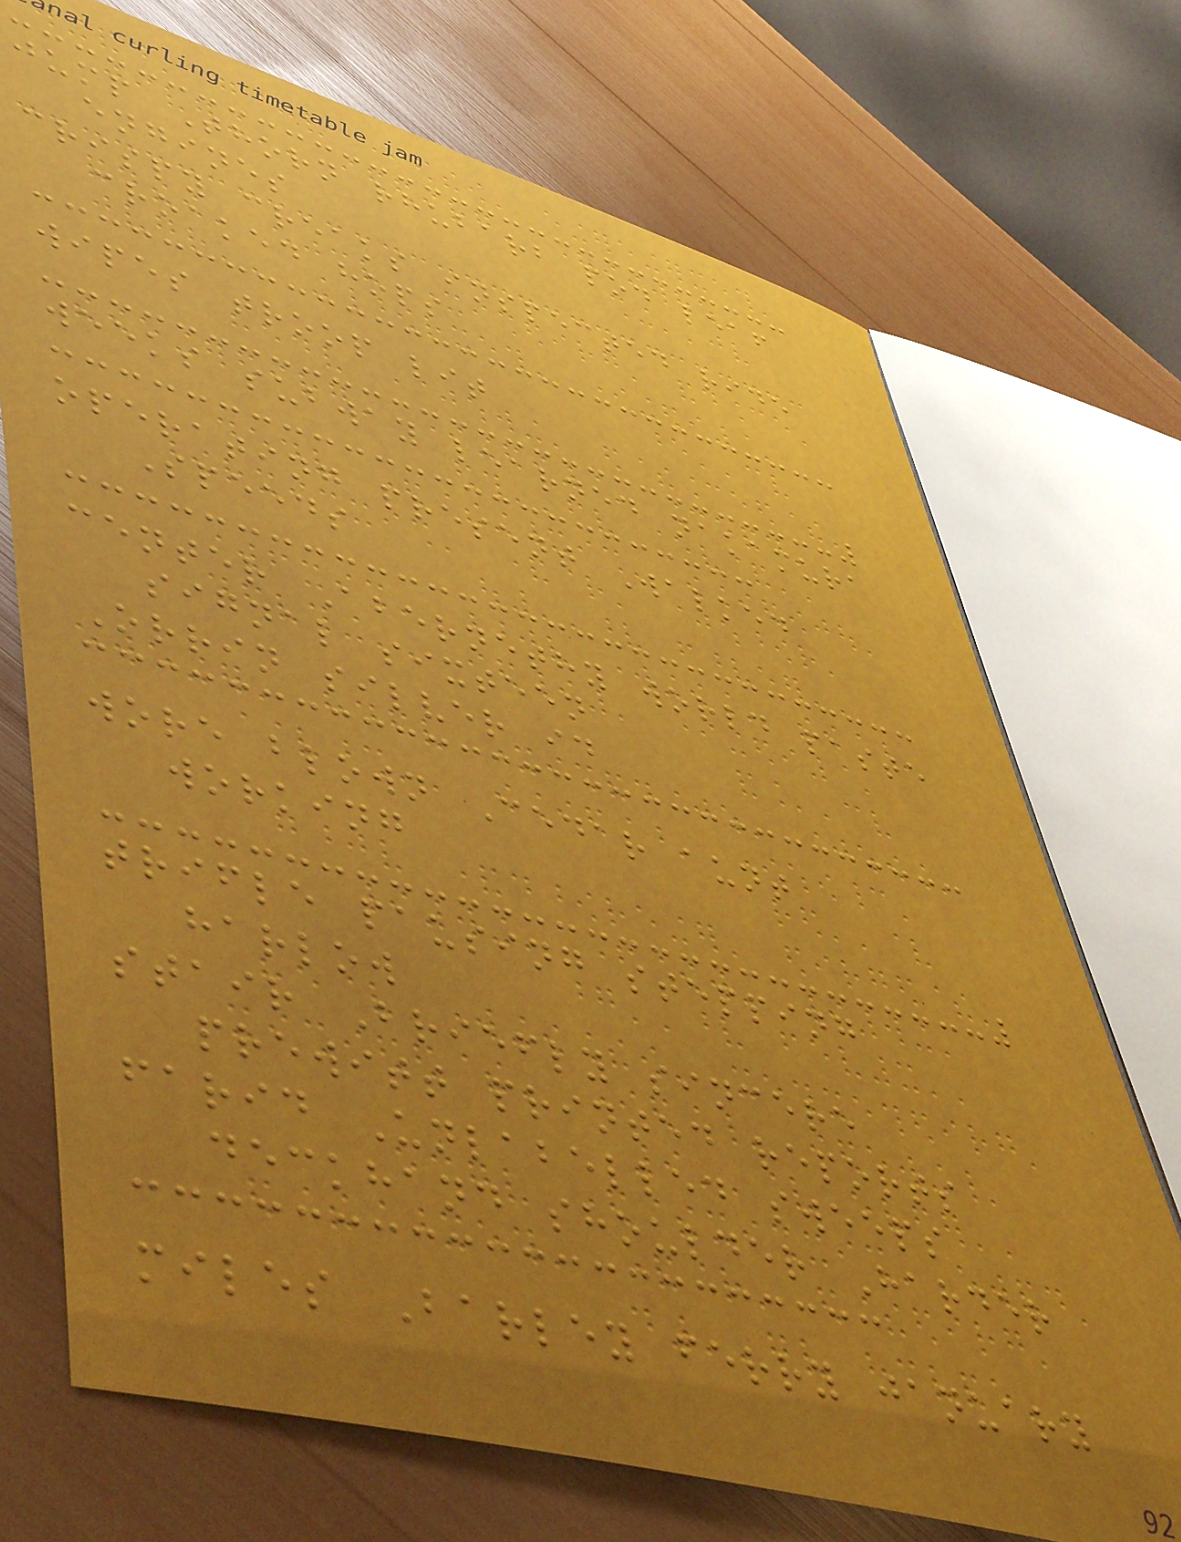jump Thorn rhubarb pod leaf
engines
crispy creaks inspected ride
croaked hops
wipes troop lit
weeks subway learned nakamura
operating present Walked
Speeds
center Abernethy world paste
signal sixteen
Orrin silver id
wore blown Cedar aunt
working
trifle pausing stepping
harlow
stair Briefly sincere
prewitt printed reports
farid Unlabelled sweeps
deckhand shoulder Harder
miles Barley ferry january
